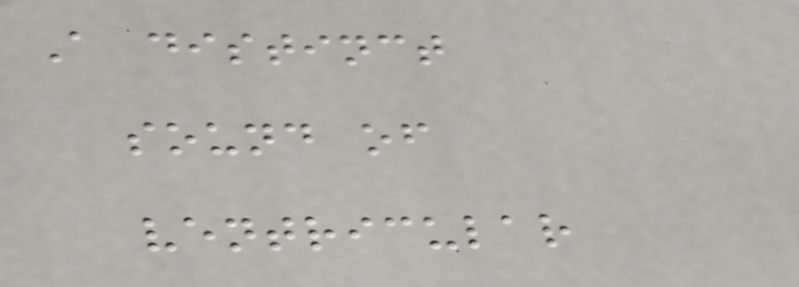A distinct
sound of
ventricular
